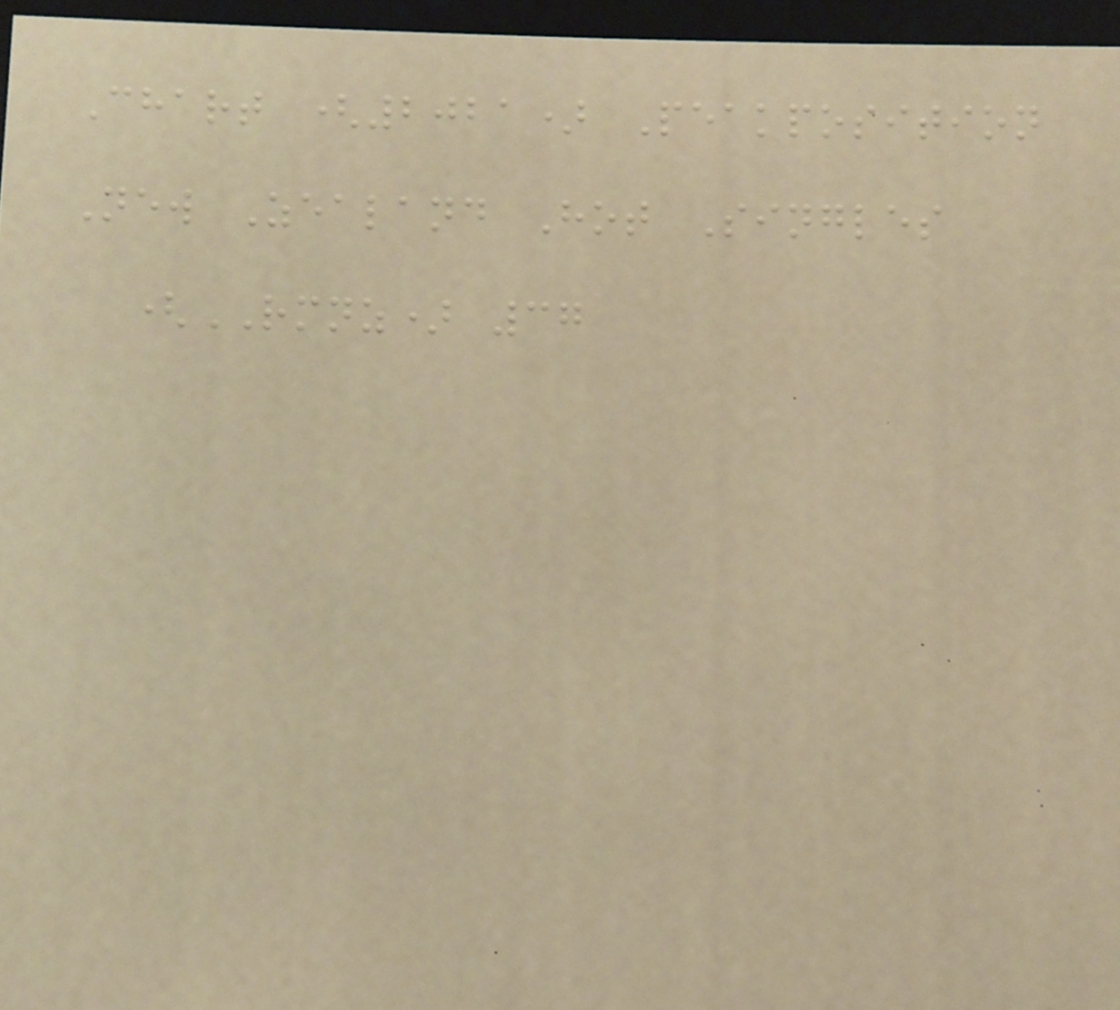Chart (2021) Peakposition
New Zealand Hot Singles
(RMNZ) 37
